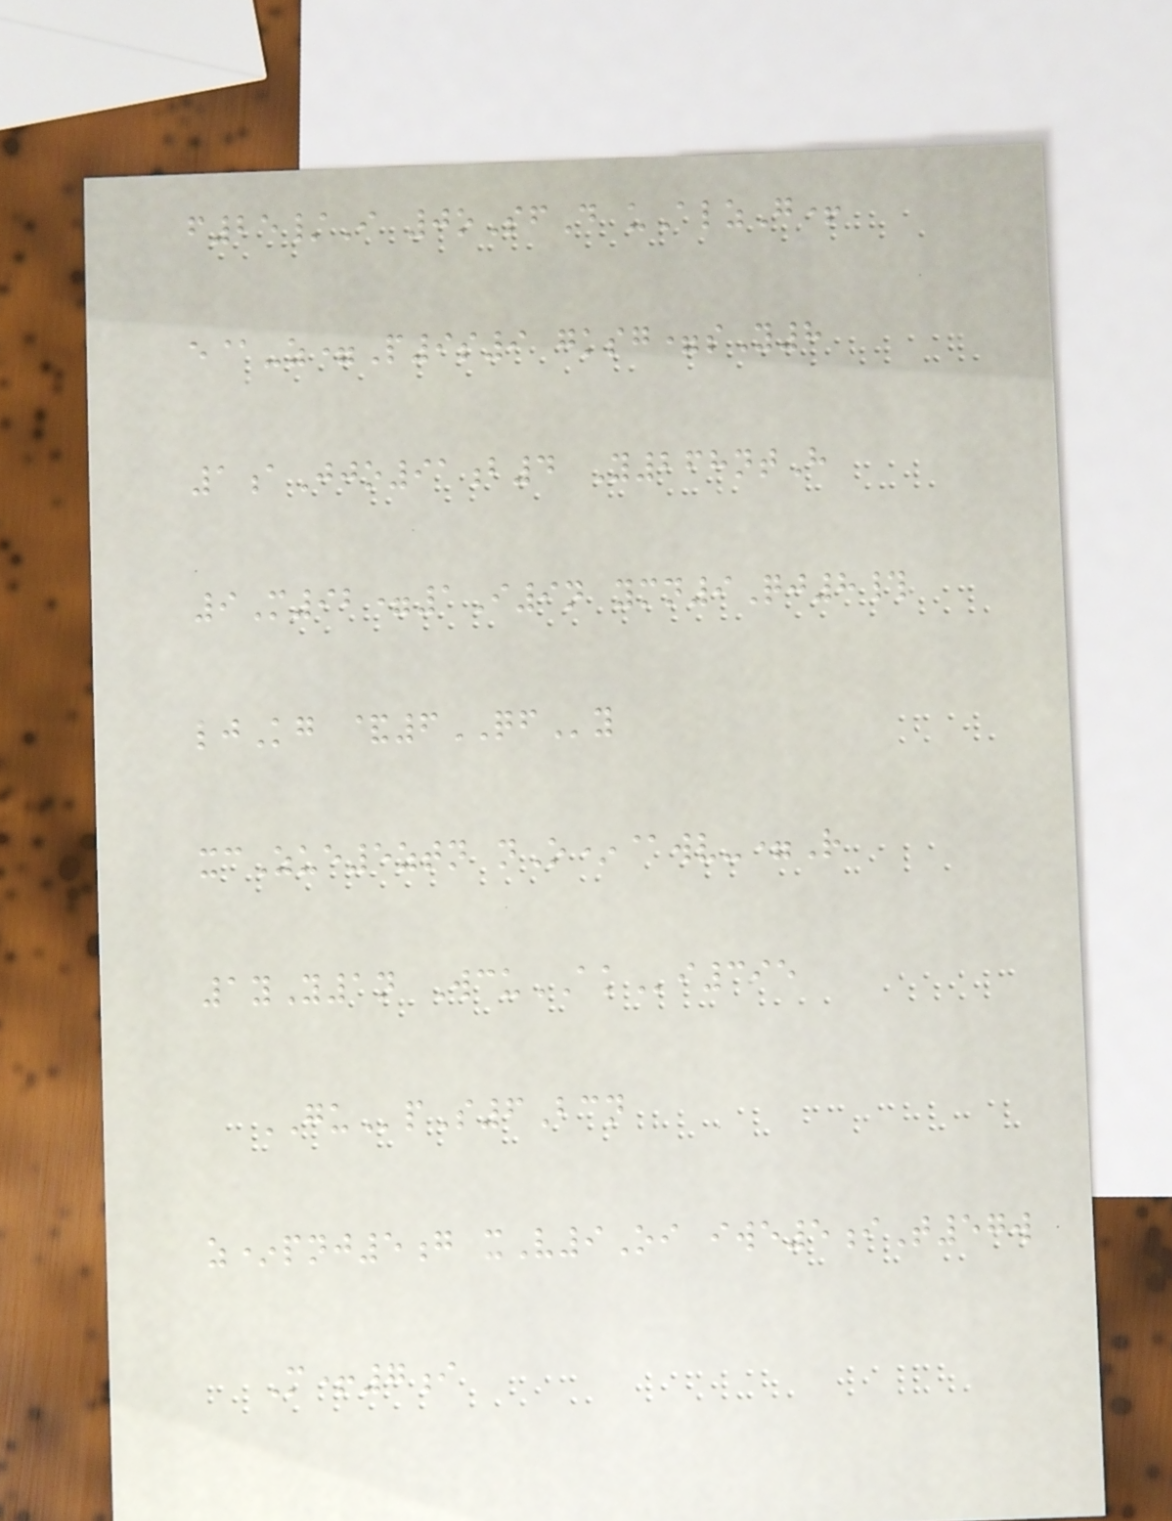f25/I 0oSfD uAlzG+
e@-z=P9s9 gksg=sY8
1aJjo91b4 Y268ntH
9M92=1I9n ymn9Qj8#
ljKg &6QFy
xcZue5ztn nO*@wv-=R
1yY1n WcuAKi395
GUpS6Bcn
z*pnj5g xV9Oi iwe5iT57w
M+7i
